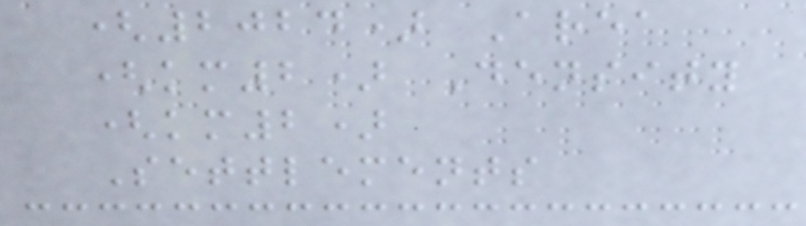(2024) Area
(km2) Density
(km2)
Settlements
